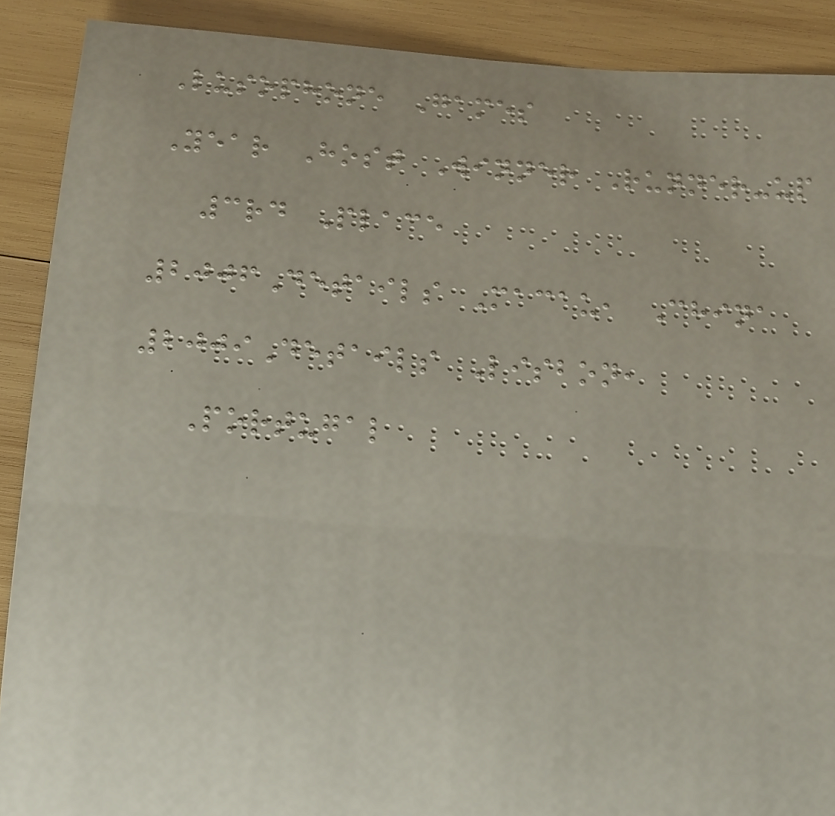Lusophone Games
Year Host Winner Runner-up
3rd Place
2006Details Macau, China
2009Details Lisbon,
Portugal
